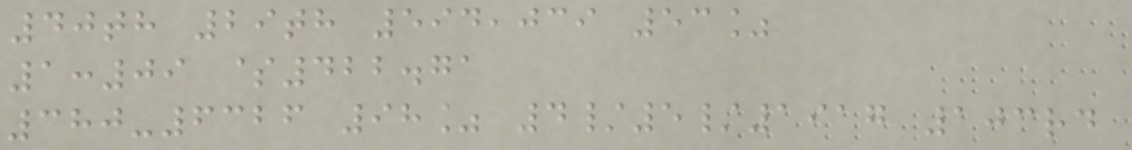40th 29th 594,039 53%
1:09 $422.71
380-6326 98% 4/5/1917 103rd
